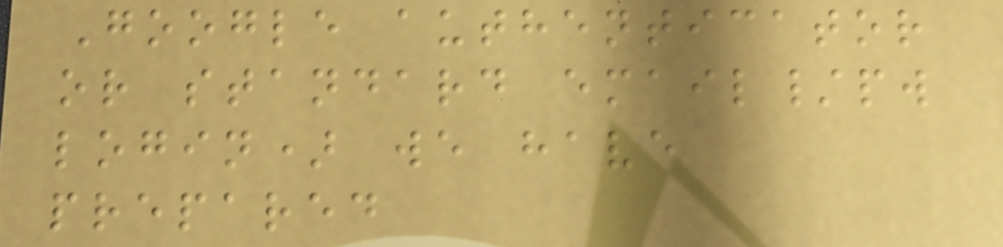Google authenticator
or standard email/pw
login) we have
prepared
